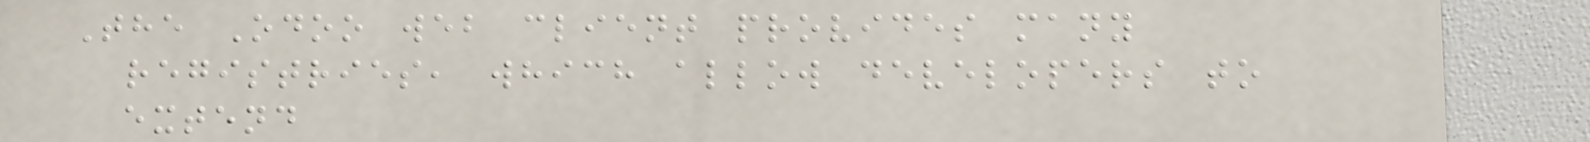The Odoo web client provides many
registries, which allow developers to
extend
